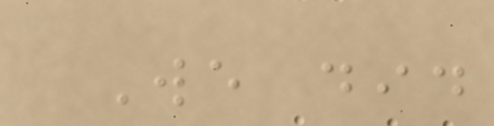We did
